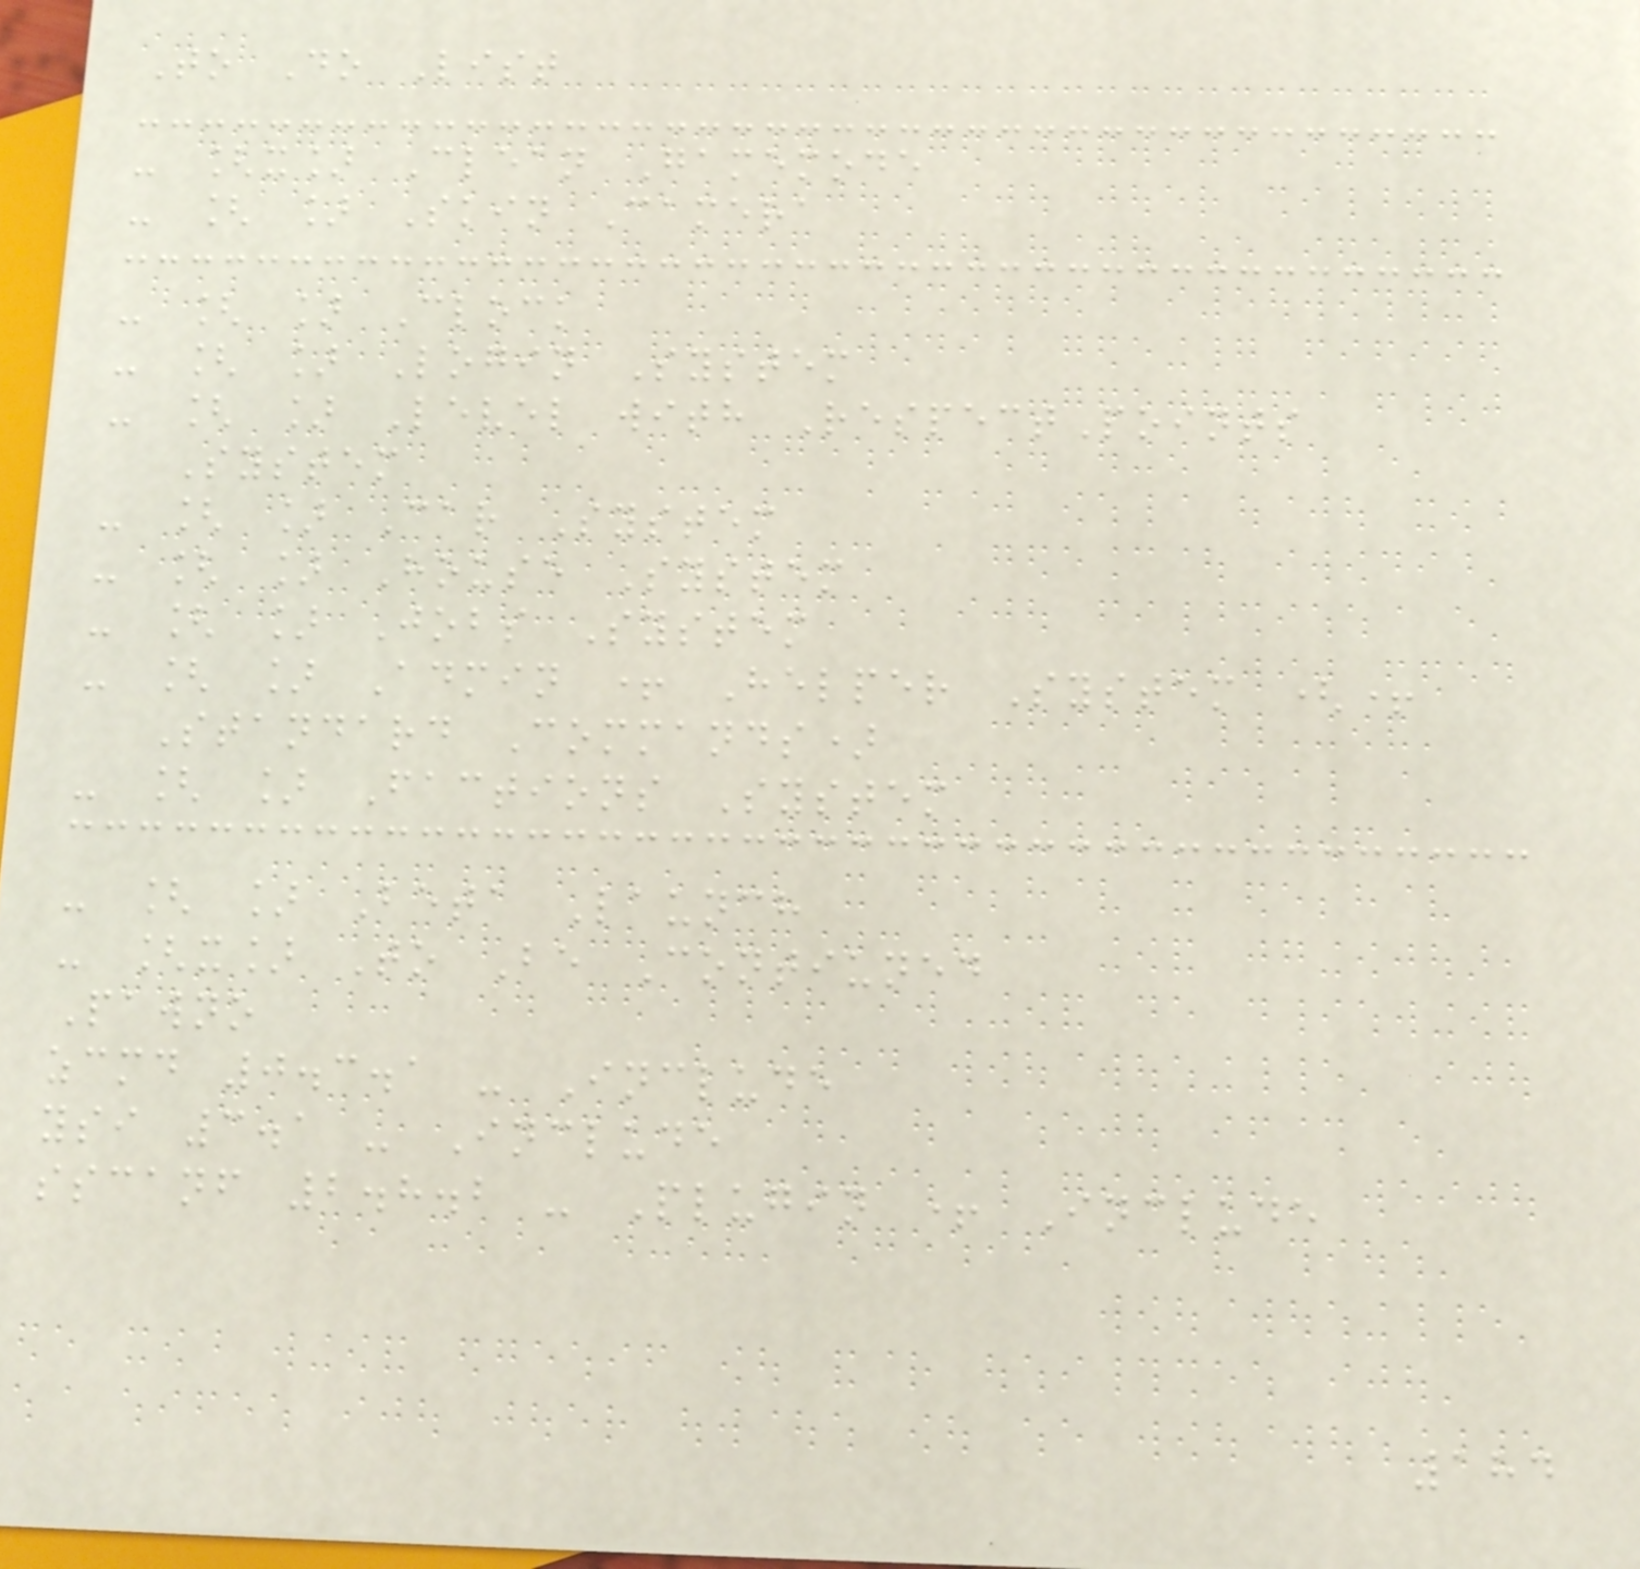To Do List
- [x] Clean Gamemode
- [ ] Skin Camera
- [ ] Clock
- [ ] Login System
- [ ] Level with RespectPoints
System
- [ ] Car System
- [ ] House System
- [ ] Jobs System
- [ ] Admin + Helper System (+
Standard Commands)
- [ ] Factions System
- [ ] Beta Launch
- [x] To Be Contiuned
Pawno
zcmd 0.3.1 - Include
ysi 3.1 - Include
sscanf 2.8.2 - Plugin + Include
184
